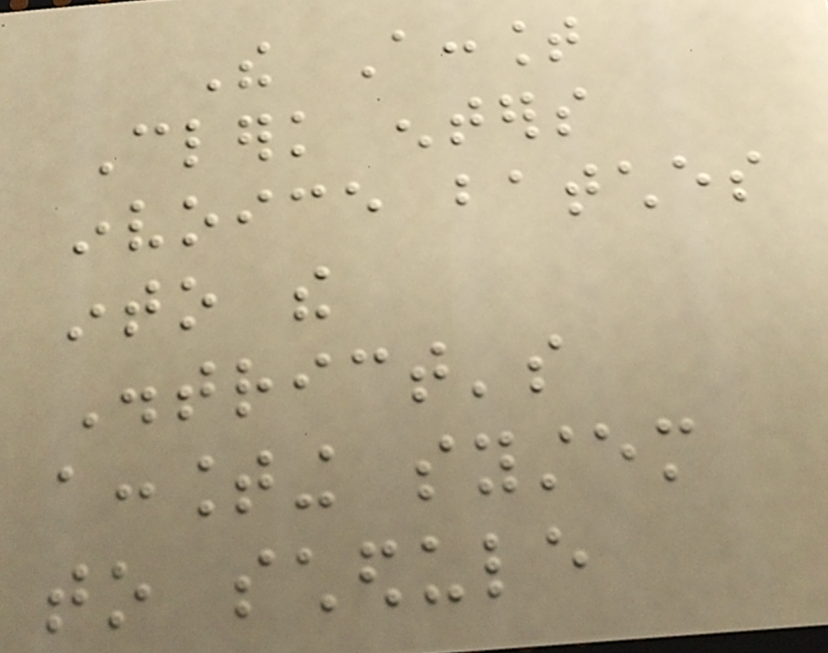The Account
Clerk enters
invoice batches
into the
District's
accounting system
to schedule
